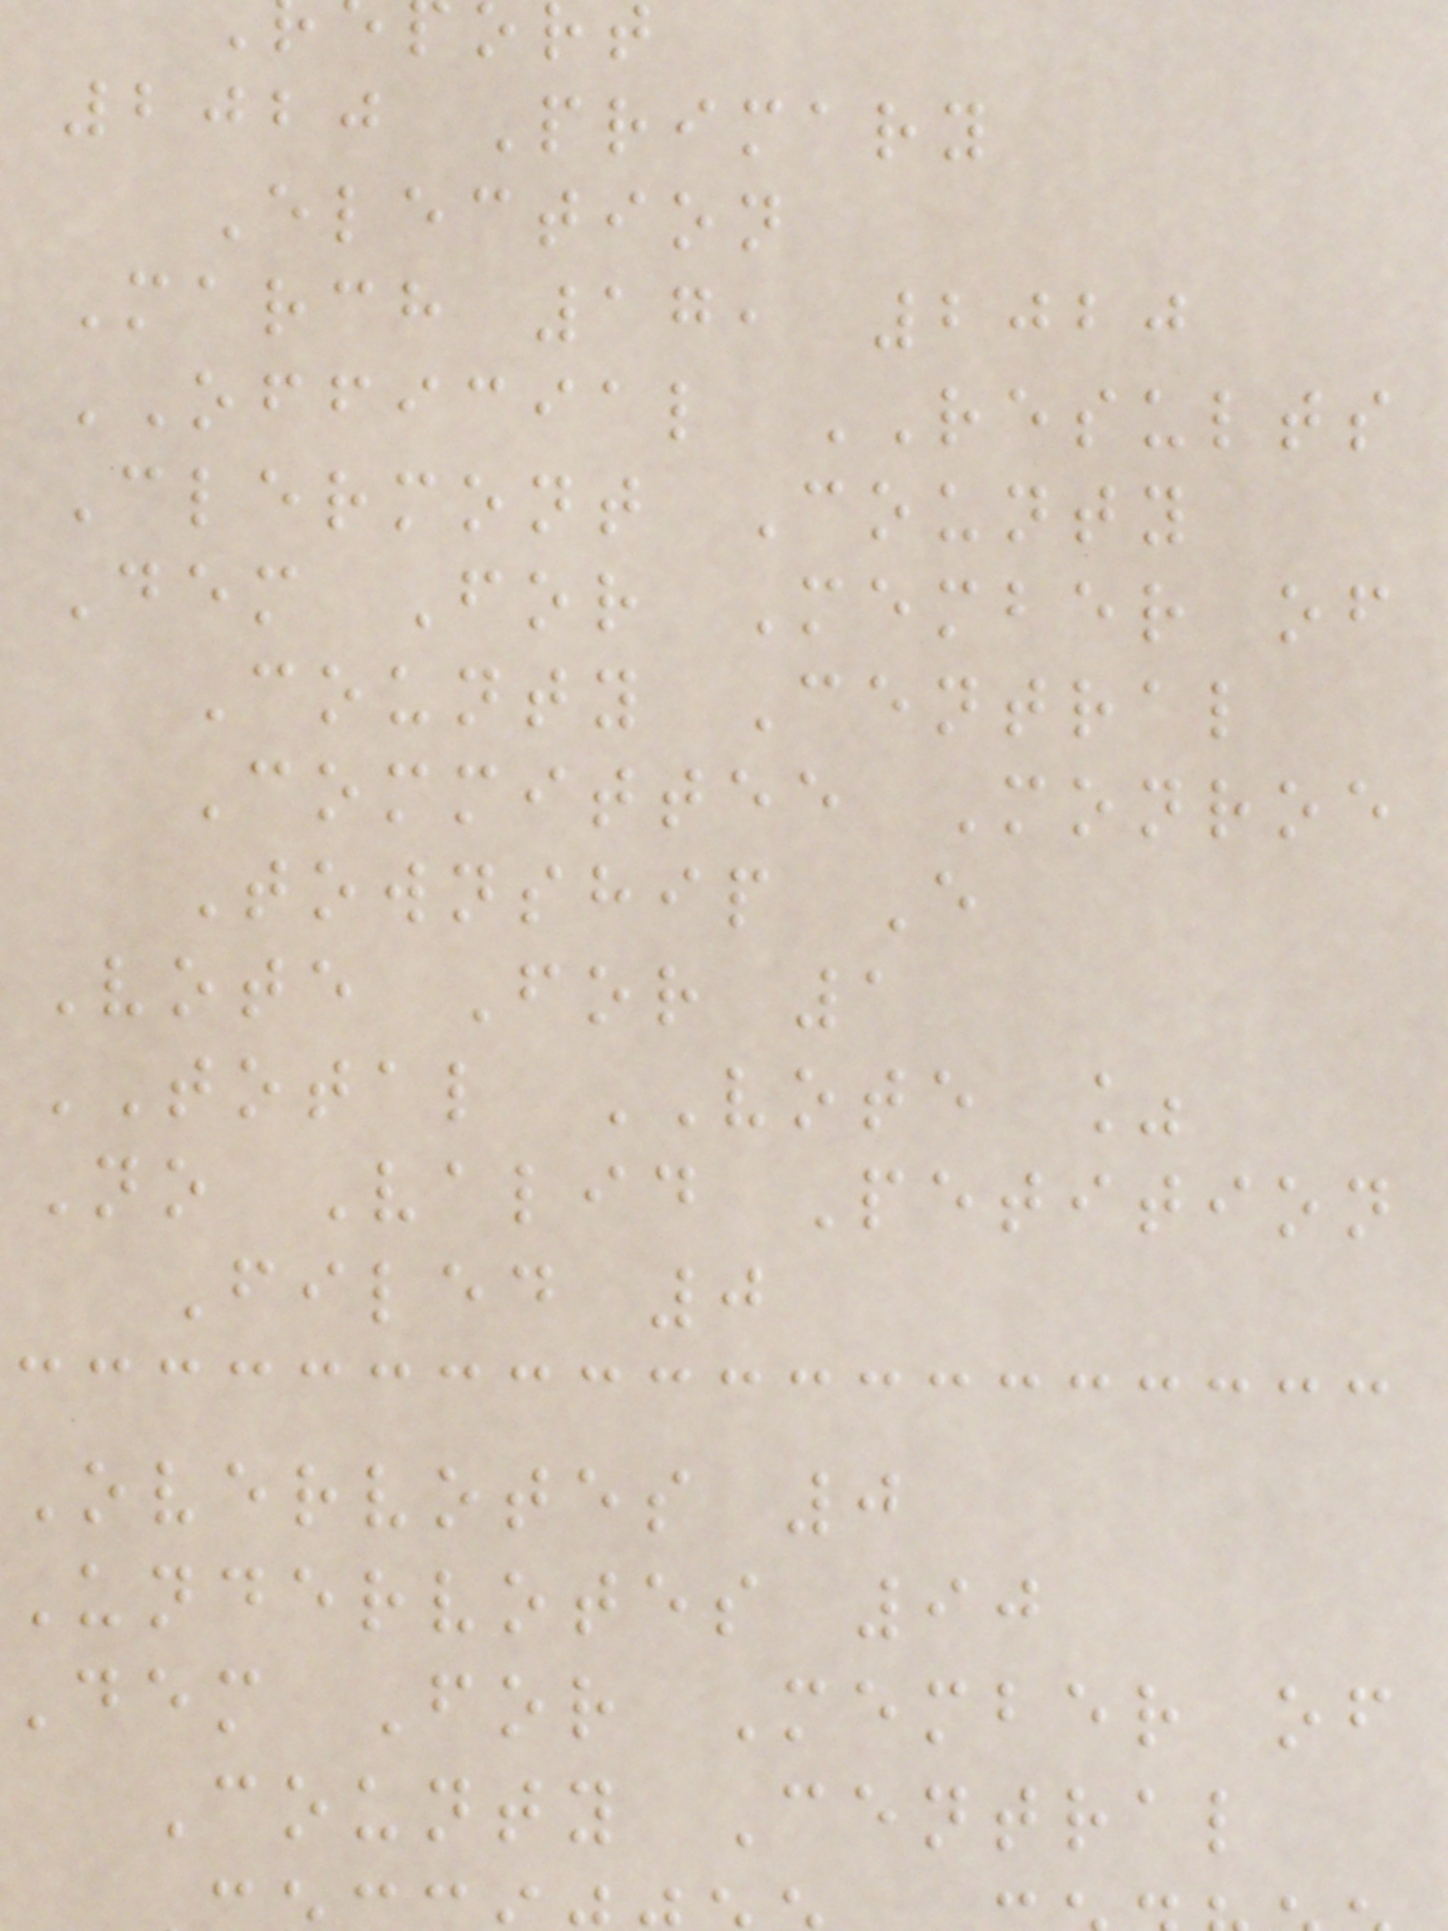2020 Primary
Election
March 17, 2020
OFFICIAL RESULTS
Clermont County
Dem For Member of
County Central
Committee Monroe
Township E
Vote For 1
TOTAL VOTE %
No Valid Petition
Filed 0
Overvotes 0
Undervotes 90
Dem For Member of
County Central
